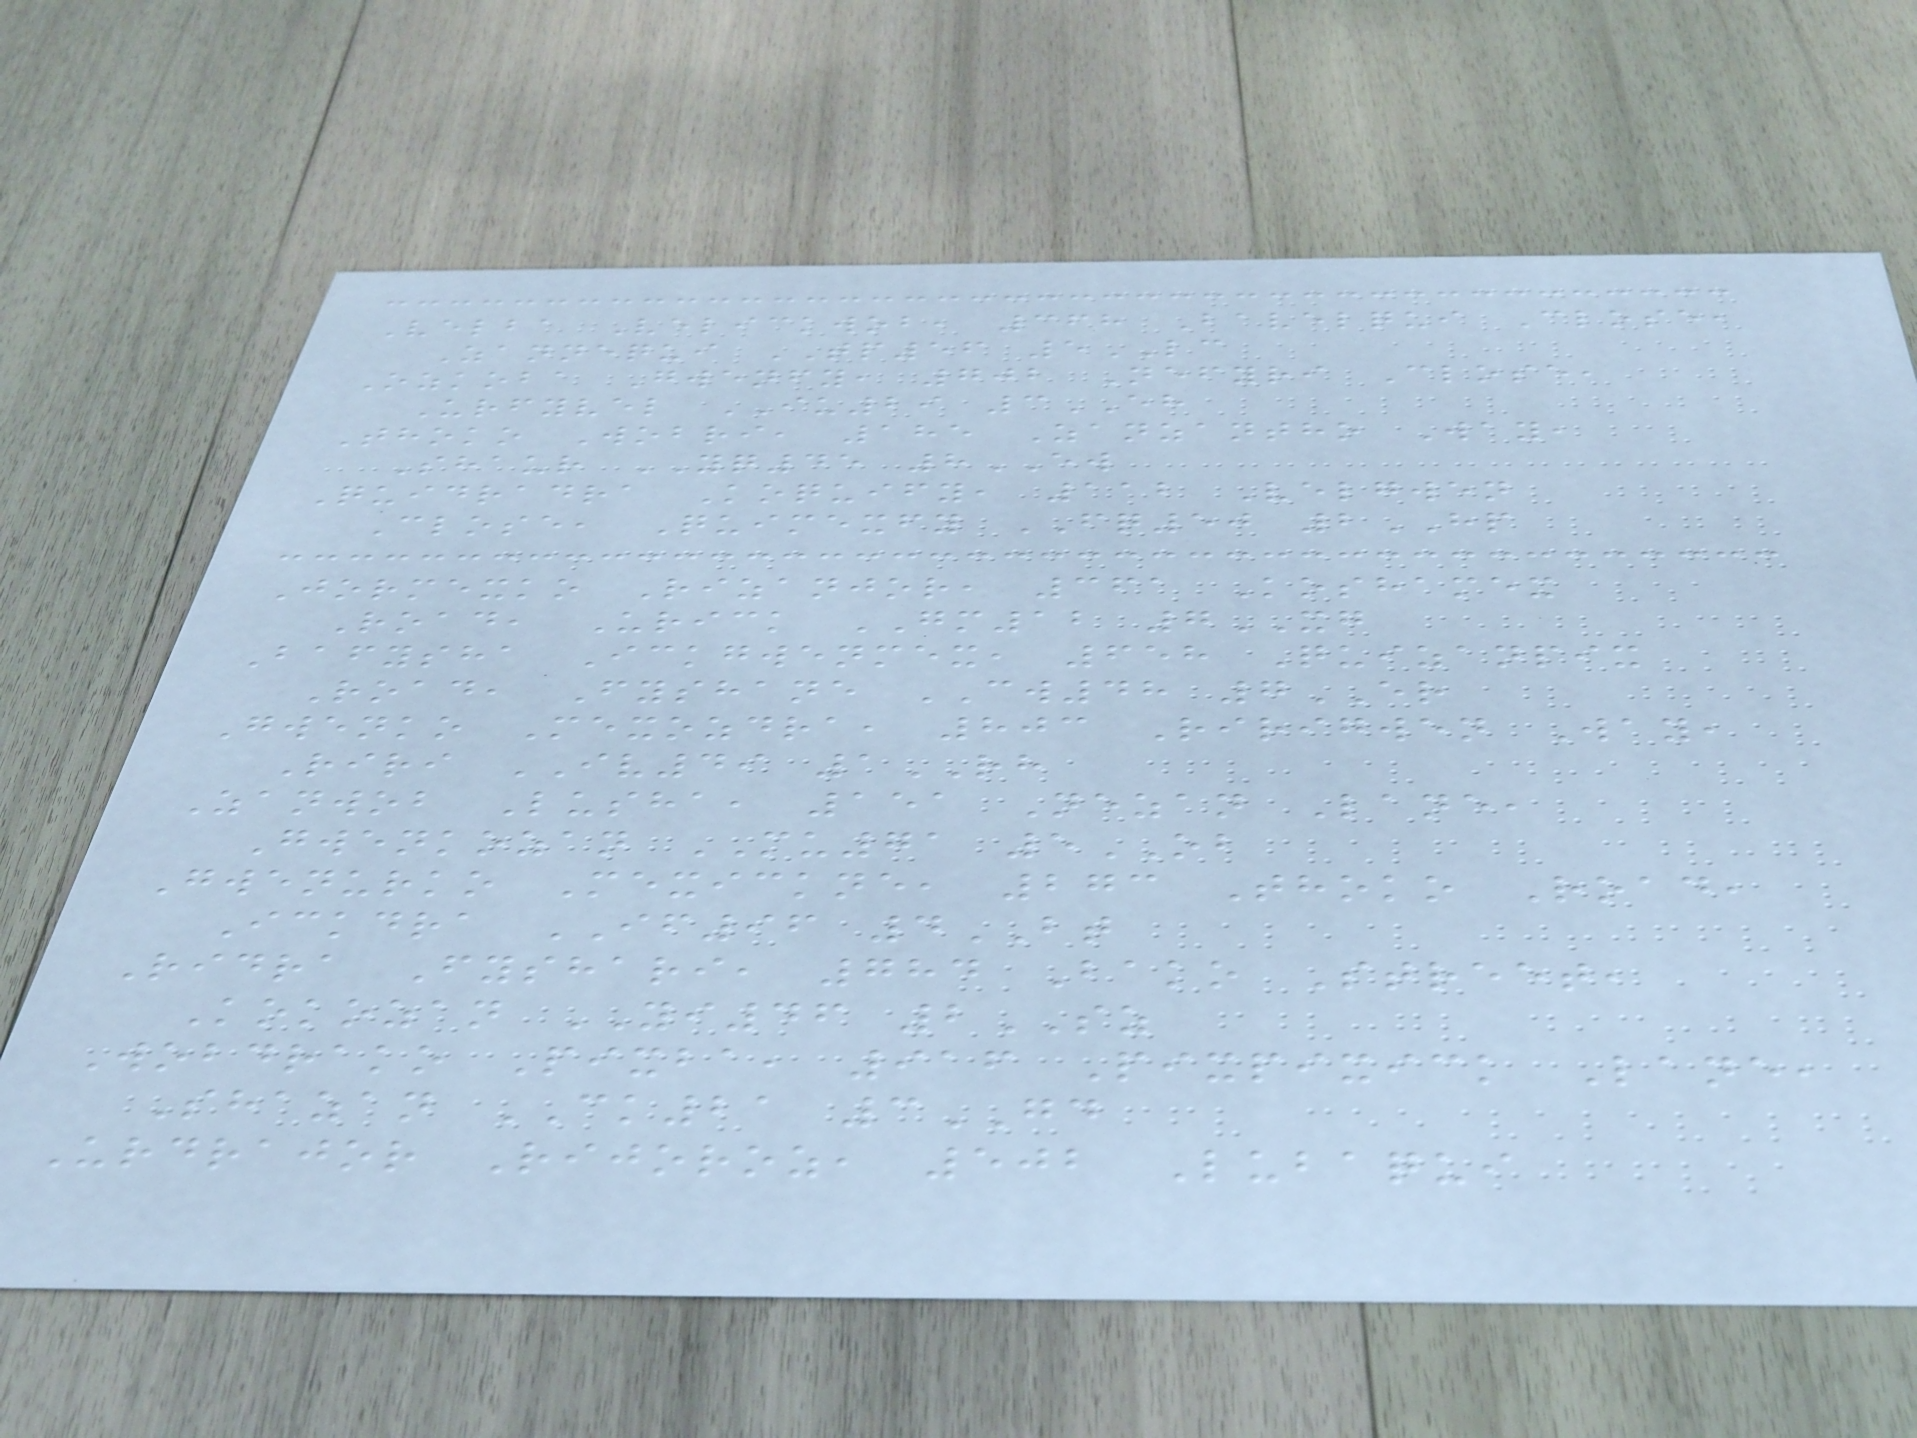Velba Velickwob, 368 Bavelqui Close,
Zannequi TP56 5LC
Ozkoba Gwenfy, 702 Nefyri Close,
Urfyvel IU29 3EH
Thoko Wobri, 185 Zanzantho Way,
Shaur YQ45 8EW
Quidradra Koquify, 112 Velgwen
Close, Quimexfy FQ50 2HP
Jormexko Rizanjor, 361 Koshamex
Road, Urick GM12 7XG
Bafysha Ickgwenmex, 658 Quizanpix
Road, Fyshane CW48 7ER
Gwenko Mexozdra, 803 Ririgwen Way,
Riri IV49 1RH
Zanwob Lusha, 151 Nezan Lane,
Gwenkozan MU71 5OB
Gwenurko Mexickne, 273 Thoko Road,
Ickdra IF96 4BT
Ridra Fyshari, 784 Bako Street,
Kokozan YI46 2SZ
Wobdrako Pixba, 916 Pixpixick Lane,
Shazan CK21 3GD
Urdrajor Rijoroz, 502 Lubaqui
